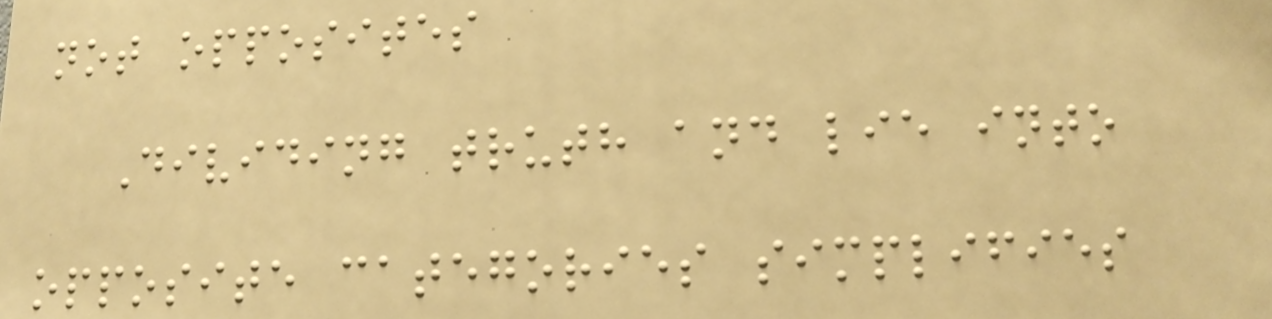not opposites
Dividing truth and lie into
opposite categories simplifies
